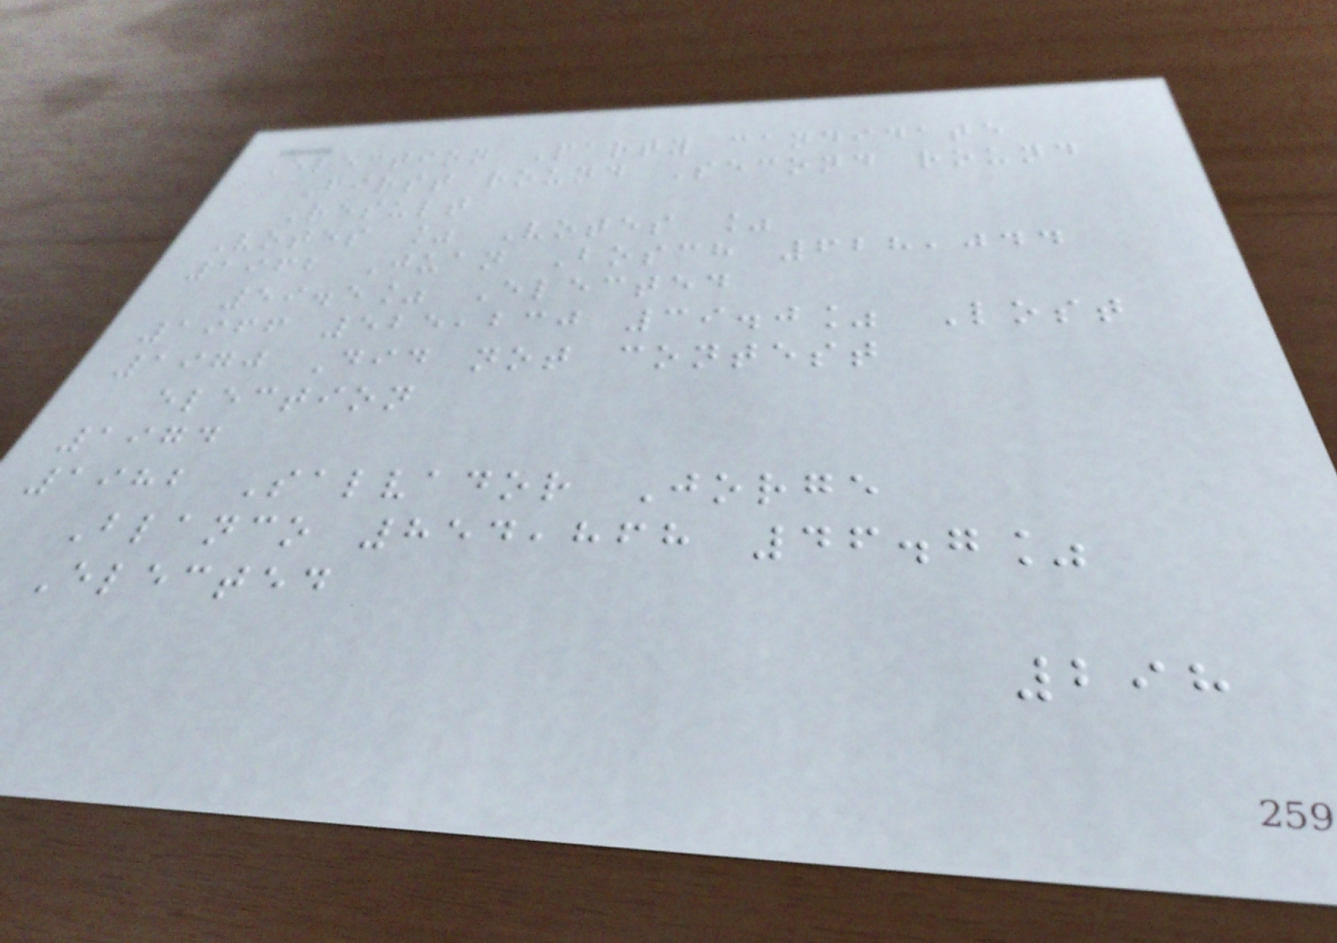Election Party candidate
First round Second round
Result
Votes % Votes %
1962 Juan Bosch 628,044
59.5% Elected
1966 525,230 39.0% Lost
1970 Did not contest
election
1974
1982 Salvador Jorge
Blanco 854,868 46.7%
Elected
298
